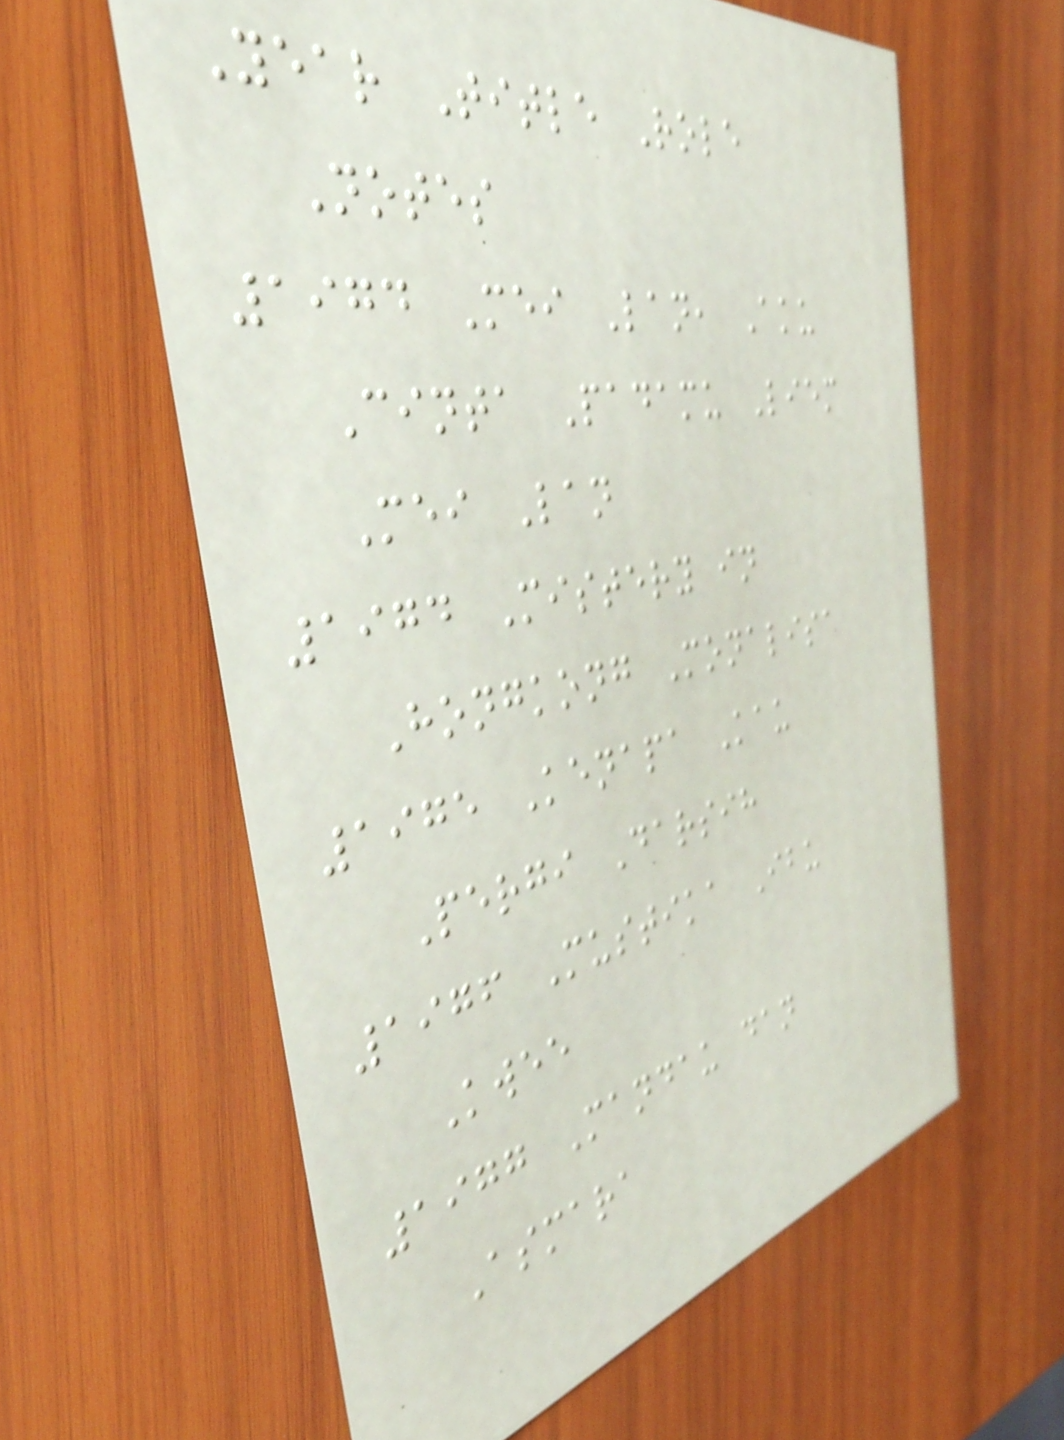Year Title Role
Notes
1974 Mei Lan, Aku
Cinta Padamu Liem
Mei Lan
1974 Mistery in
Hongkong Monalisa
1975 Kenapa Kau
Pergi Darsih
1976 Mustika Ibu
Kwee
1977 Mandau dan
Asmara
